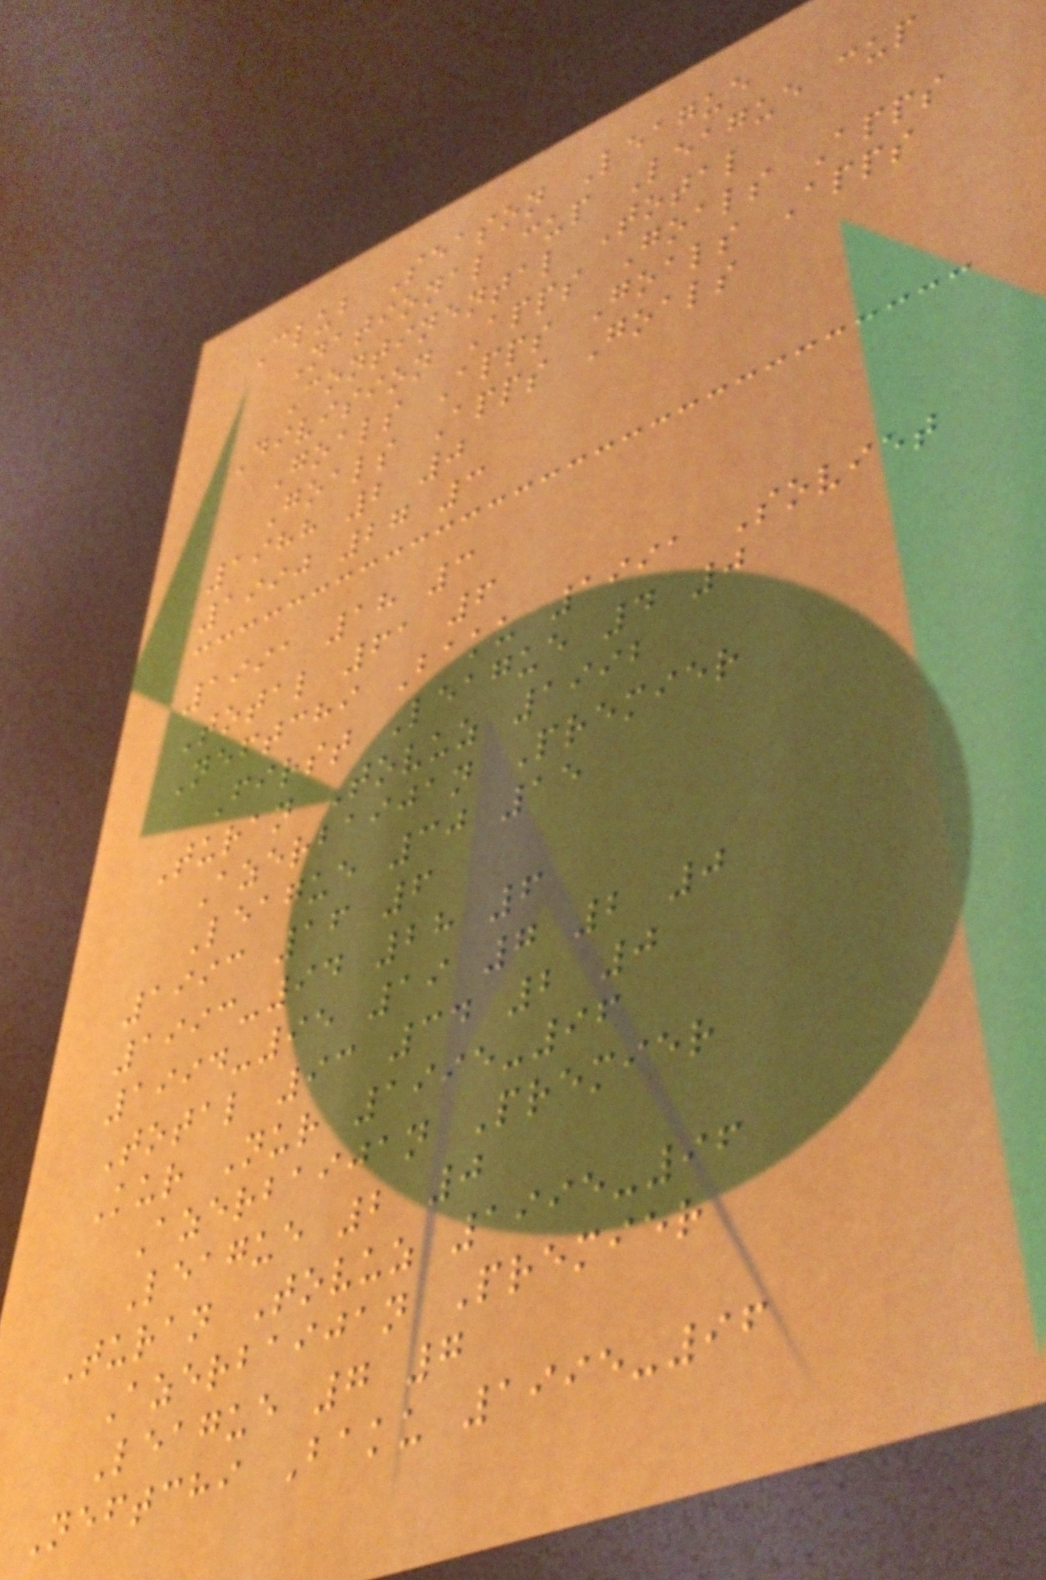Club Season League
National cup League cup
Continental Total
Division Apps Goals Apps
Goals Apps Goals Apps
Goals Apps Goals
1988 2 0
1990 27 3
1991 18 3
Total 61 6
Neftchi Baku 1991 Soviet
First League 4 0
Turan Tovuz 1992
Azerbaijan Premier
League 30 15
1993 16 6
1993-94 28 6
1994-95 19 7 2 0
Total 93 34 2 0
Kur Nur 1995-96
Azerbaijan Premier
League 2 0
Turan Tovuz 1995-96
Azerbaijan Premier
League 7 7
Neftchi Baku 1995-96
